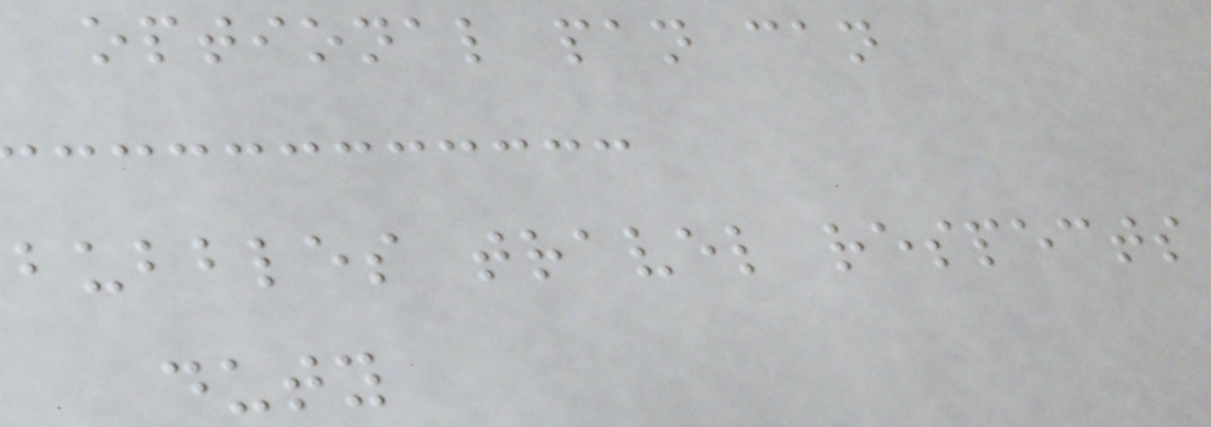optional pan can
bubbles travel respects
duty
